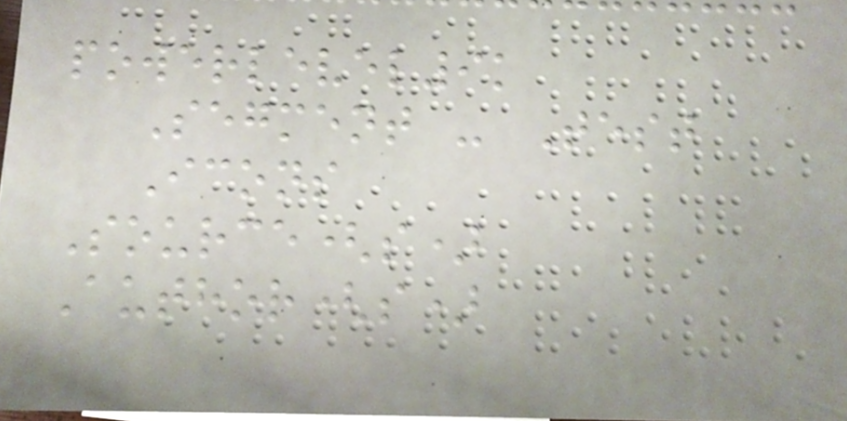powerlevel9k
Segment - Test
Icons
Source(s)
Author(s)
